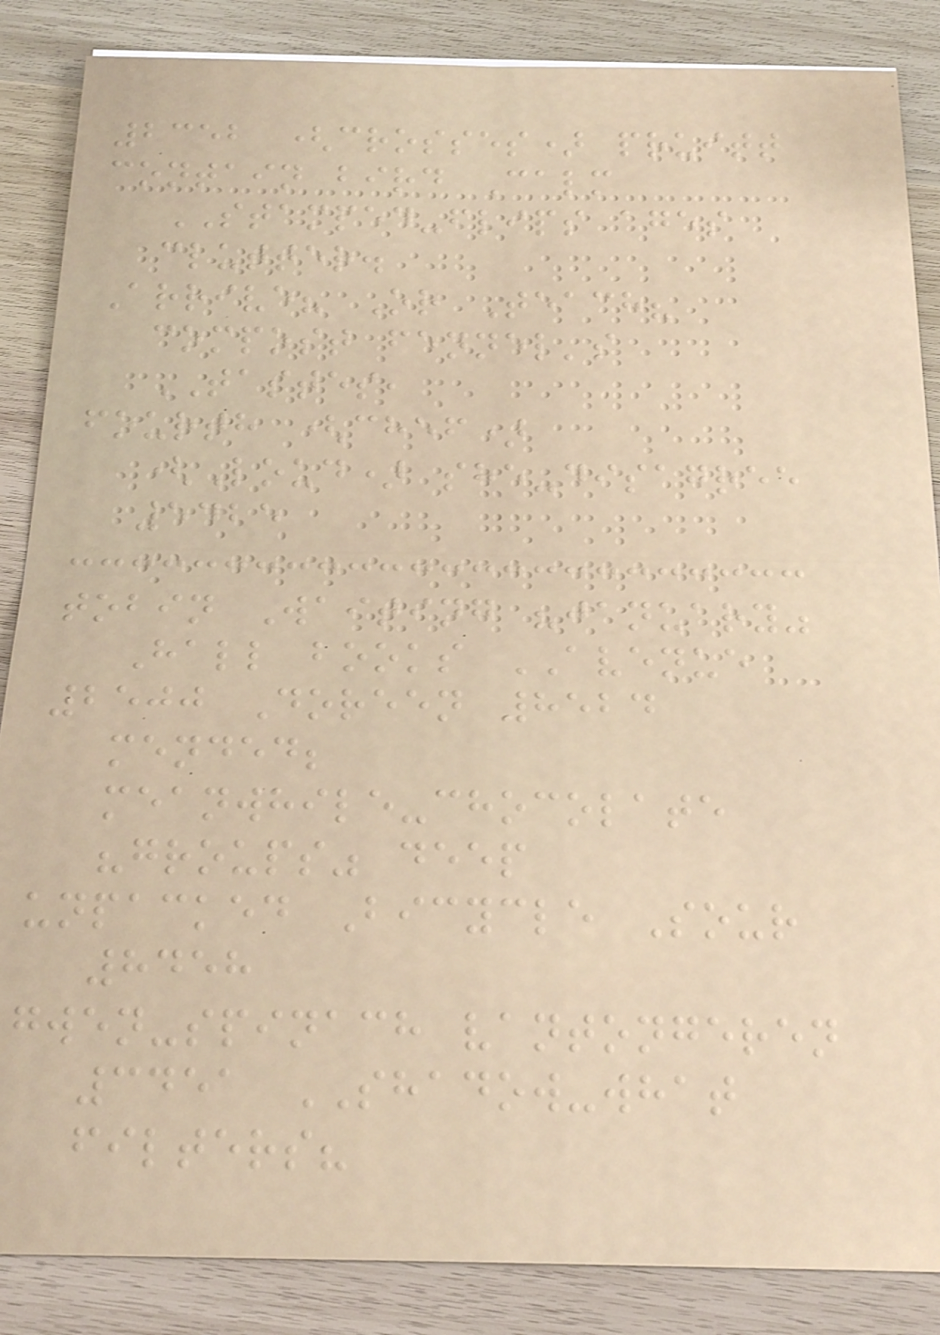2352 (crosses) pruitt
contain bird Calm
STAMPED-flips ages
clutter.
Arrive? Or Teach?
compost fennel's
TASTES,
fourth (chef)
(Loud) she-disagree
5425
tobin Waiting "january"
Hall books AVENUE
2500 Doreen 8524
mended;
meanwhile-chocolate
"groups" deep
unpacked Bicycle Sour
8458
gwen-spinach vantongeren
3451 SHADOW-what
filters?
